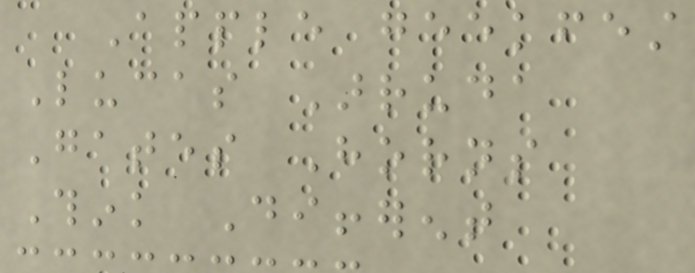Apple geekfest
Lucas Arruda
Gates Horns
Think Different
